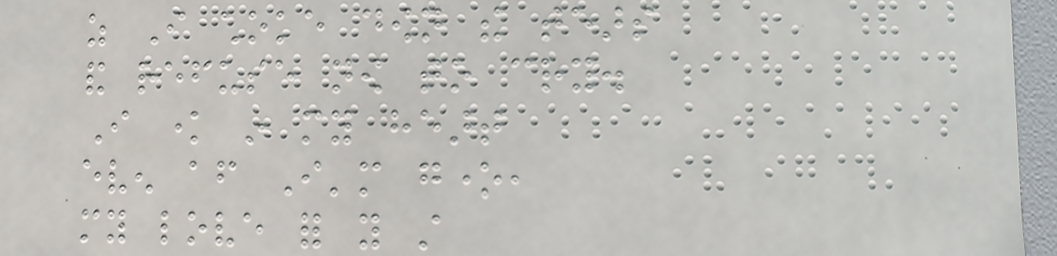as I choke down the tears
and refuse now to cry.
I know in my heart
even after I'm gone,
my love for you still
